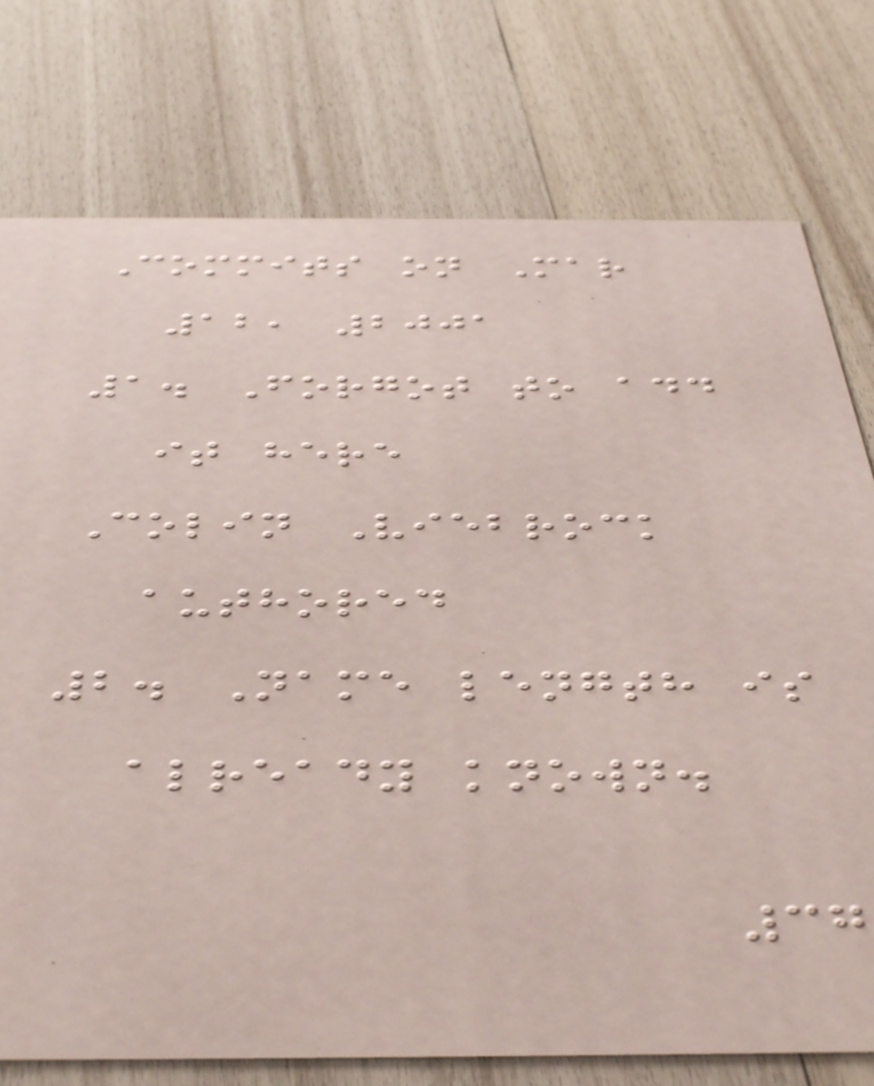Commits on Mar
12, 2001
1. Forgot to add
it here
Colin Viebrock
authored
2. Name length is
already known.
37
